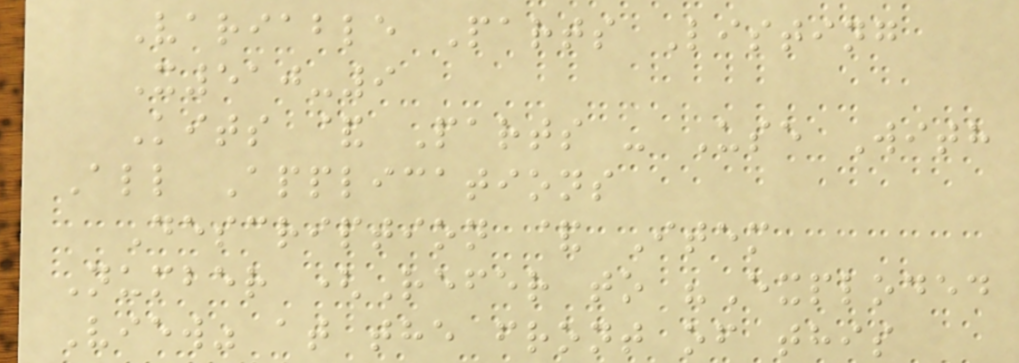Variable Parts Listing
X510-9
Kits & Parts - Use With
All Applications
Description & Item
Number (Refer to "Exploded
View" at the front of this
